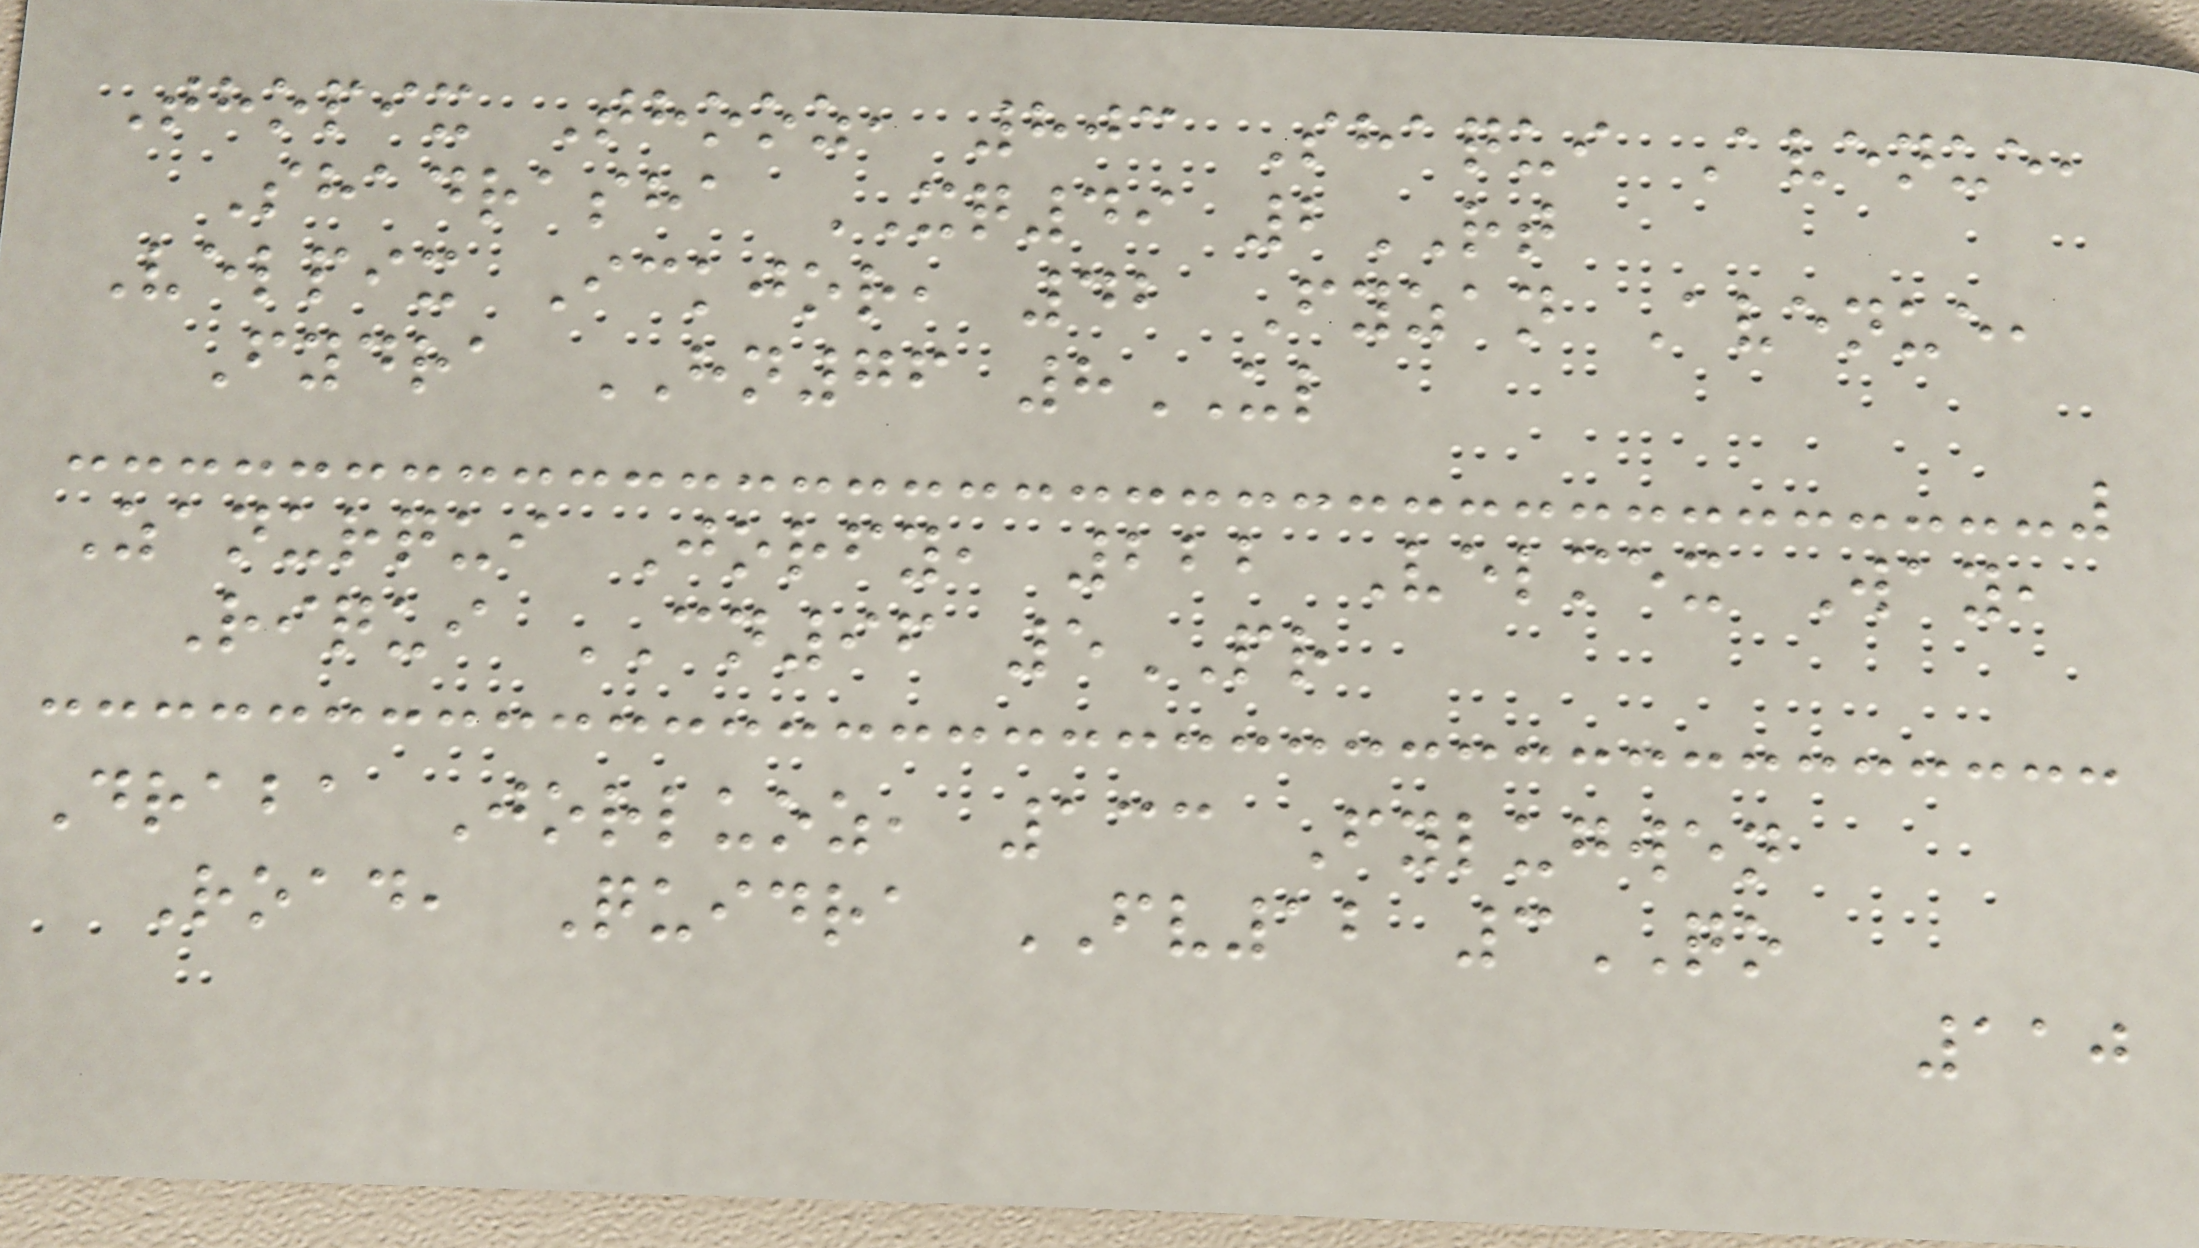Thopix Thooz, 803 Shaqui Avenue,
Shadrasha XQ49 2RT
Velpix Ickjor, 42 Fyzan Avenue,
Fydra HN76 8UL
Zanurqui Jorfy, 222 Velmex Way,
Riqui CN96 5PR
Draba Jorluoz, 133 Fylugwen
Road, Quidra FV12 3QO
110
